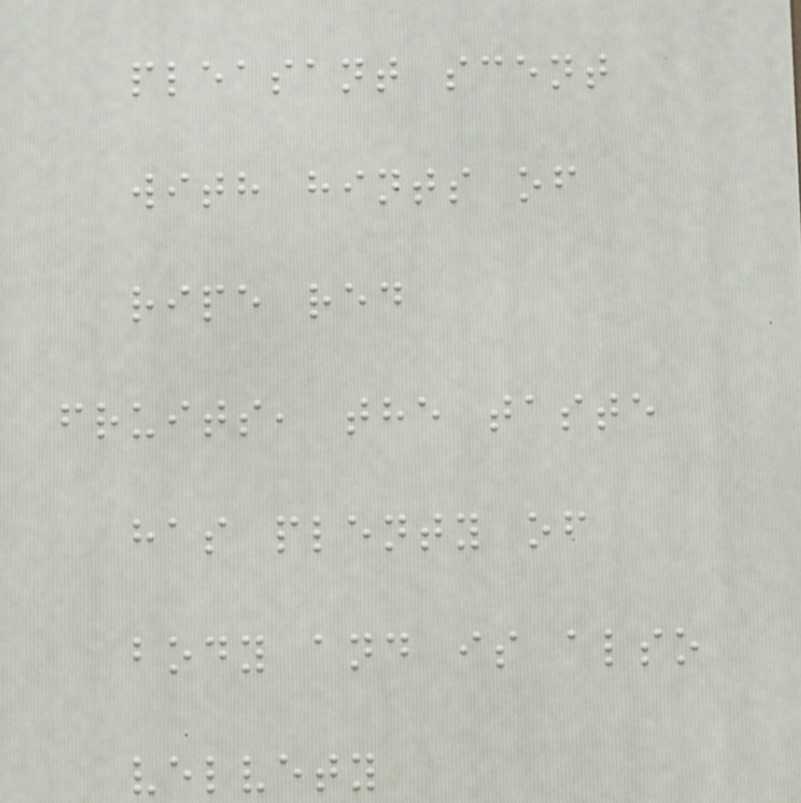pleasant scent
with hints of
ripe red
fruits, the taste
has plenty of
body and is also
velvety
